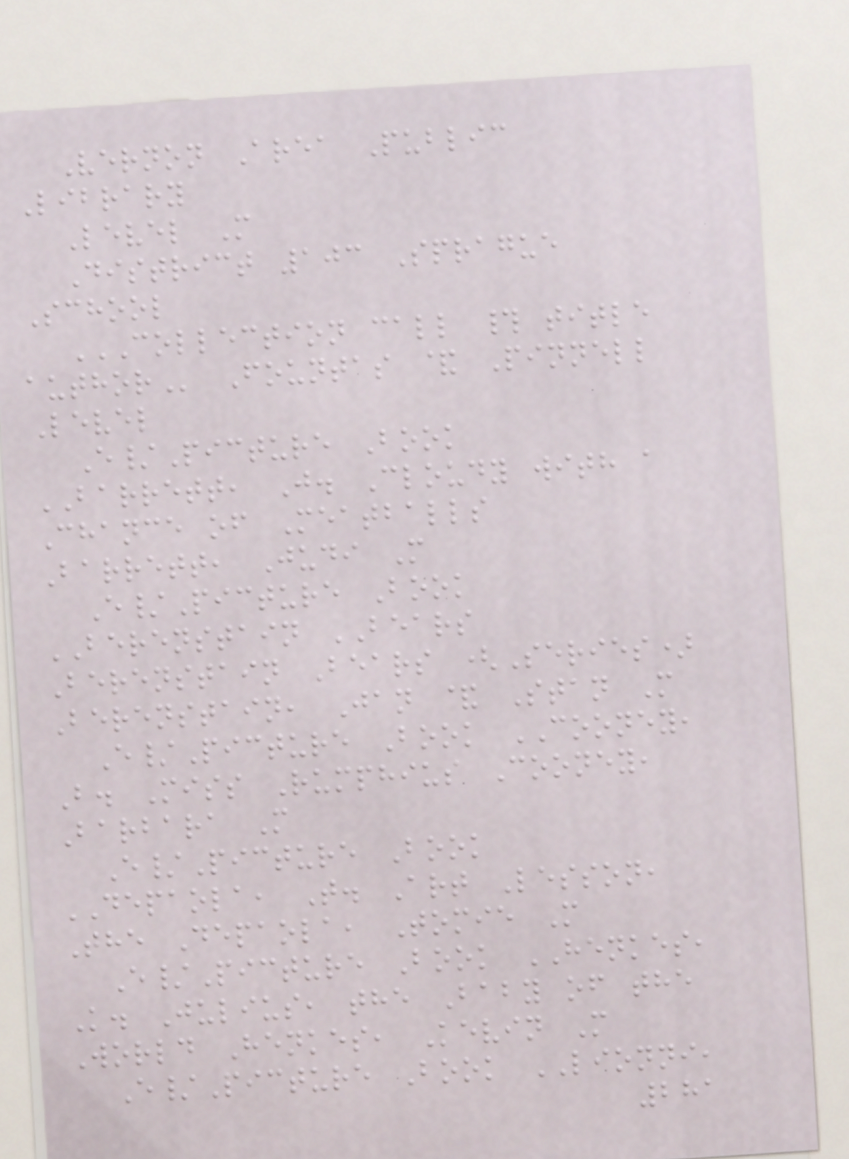Vernon Area Public
Library
Level M
District 103 Sprague
School
COLLECTION CALL # TITLE
AUTHOR Fountas & Pinnell
Level
E/Picture Book
BARRETT, J. Cloudy with a
Chance of Meatballs
Barrett, Judi M
E/Picture Book
BERENSTAIN BEARS
Berenstain Bears (Series)
Berenstain, Jan & Stan M
E/Picture Book COONEY,
B. Miss Rumphius Cooney,
Barbara M
E/Picture Book
DEPAOLA, T. Art Lesson,
The Depaola, Tomie M
E/Picture Book HENKES,
K. Julius, the Baby of the
World Henkes, Kevin M
E/Picture Book LIONNI,
281
